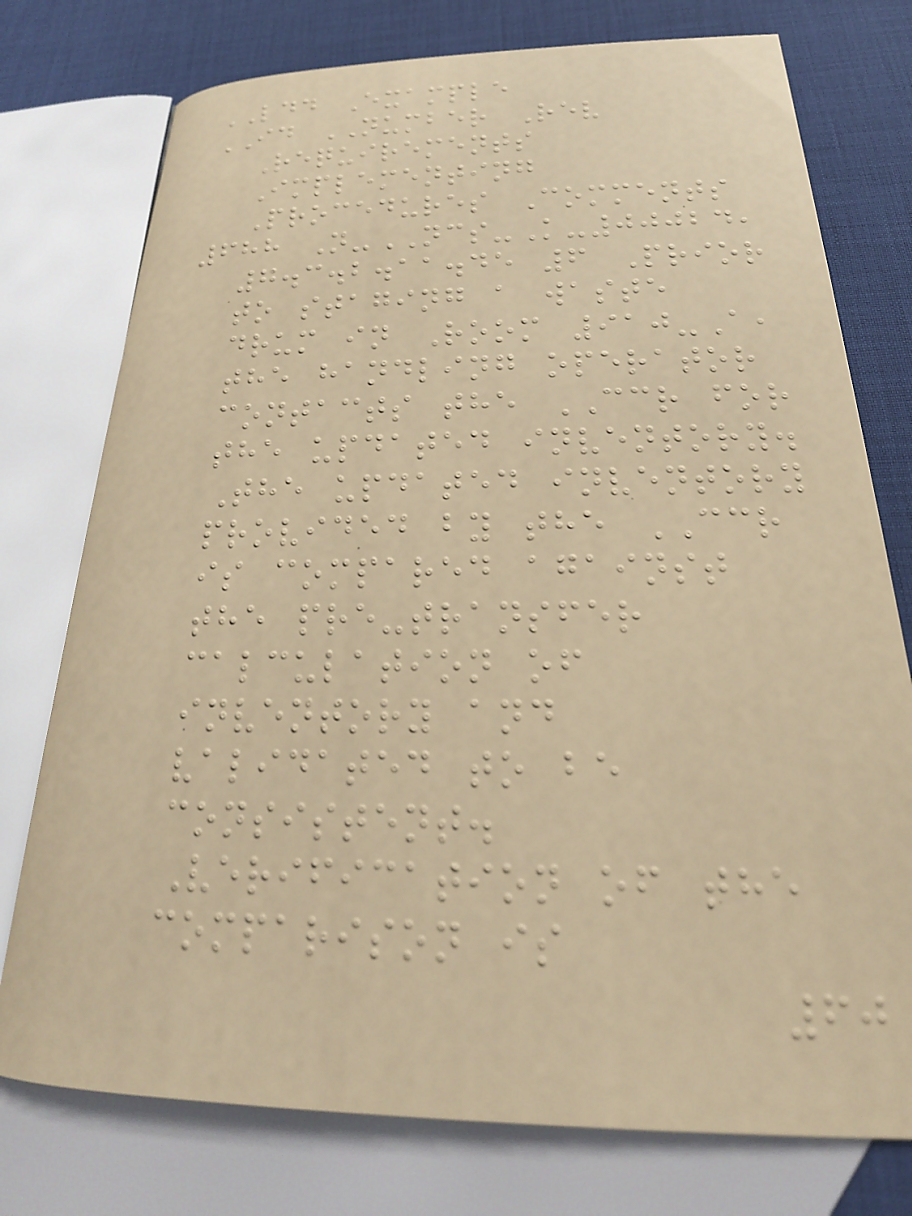LDD Example
ID NUMBER Rev
Requirements
Implementing
Procedures Comments
688 N-NCS-K-00024,
7.3.2.11.45 6 Prior
to staging a waste
drum in Room 910-A,
the handling operator
contacts the CCR for
the updated inventory.
The updated inventory
provided by the CCR
is compared against
the pre-transfer
calculation of
inventory and
validated to be
consistent.
Verification of the
comparison is
60
